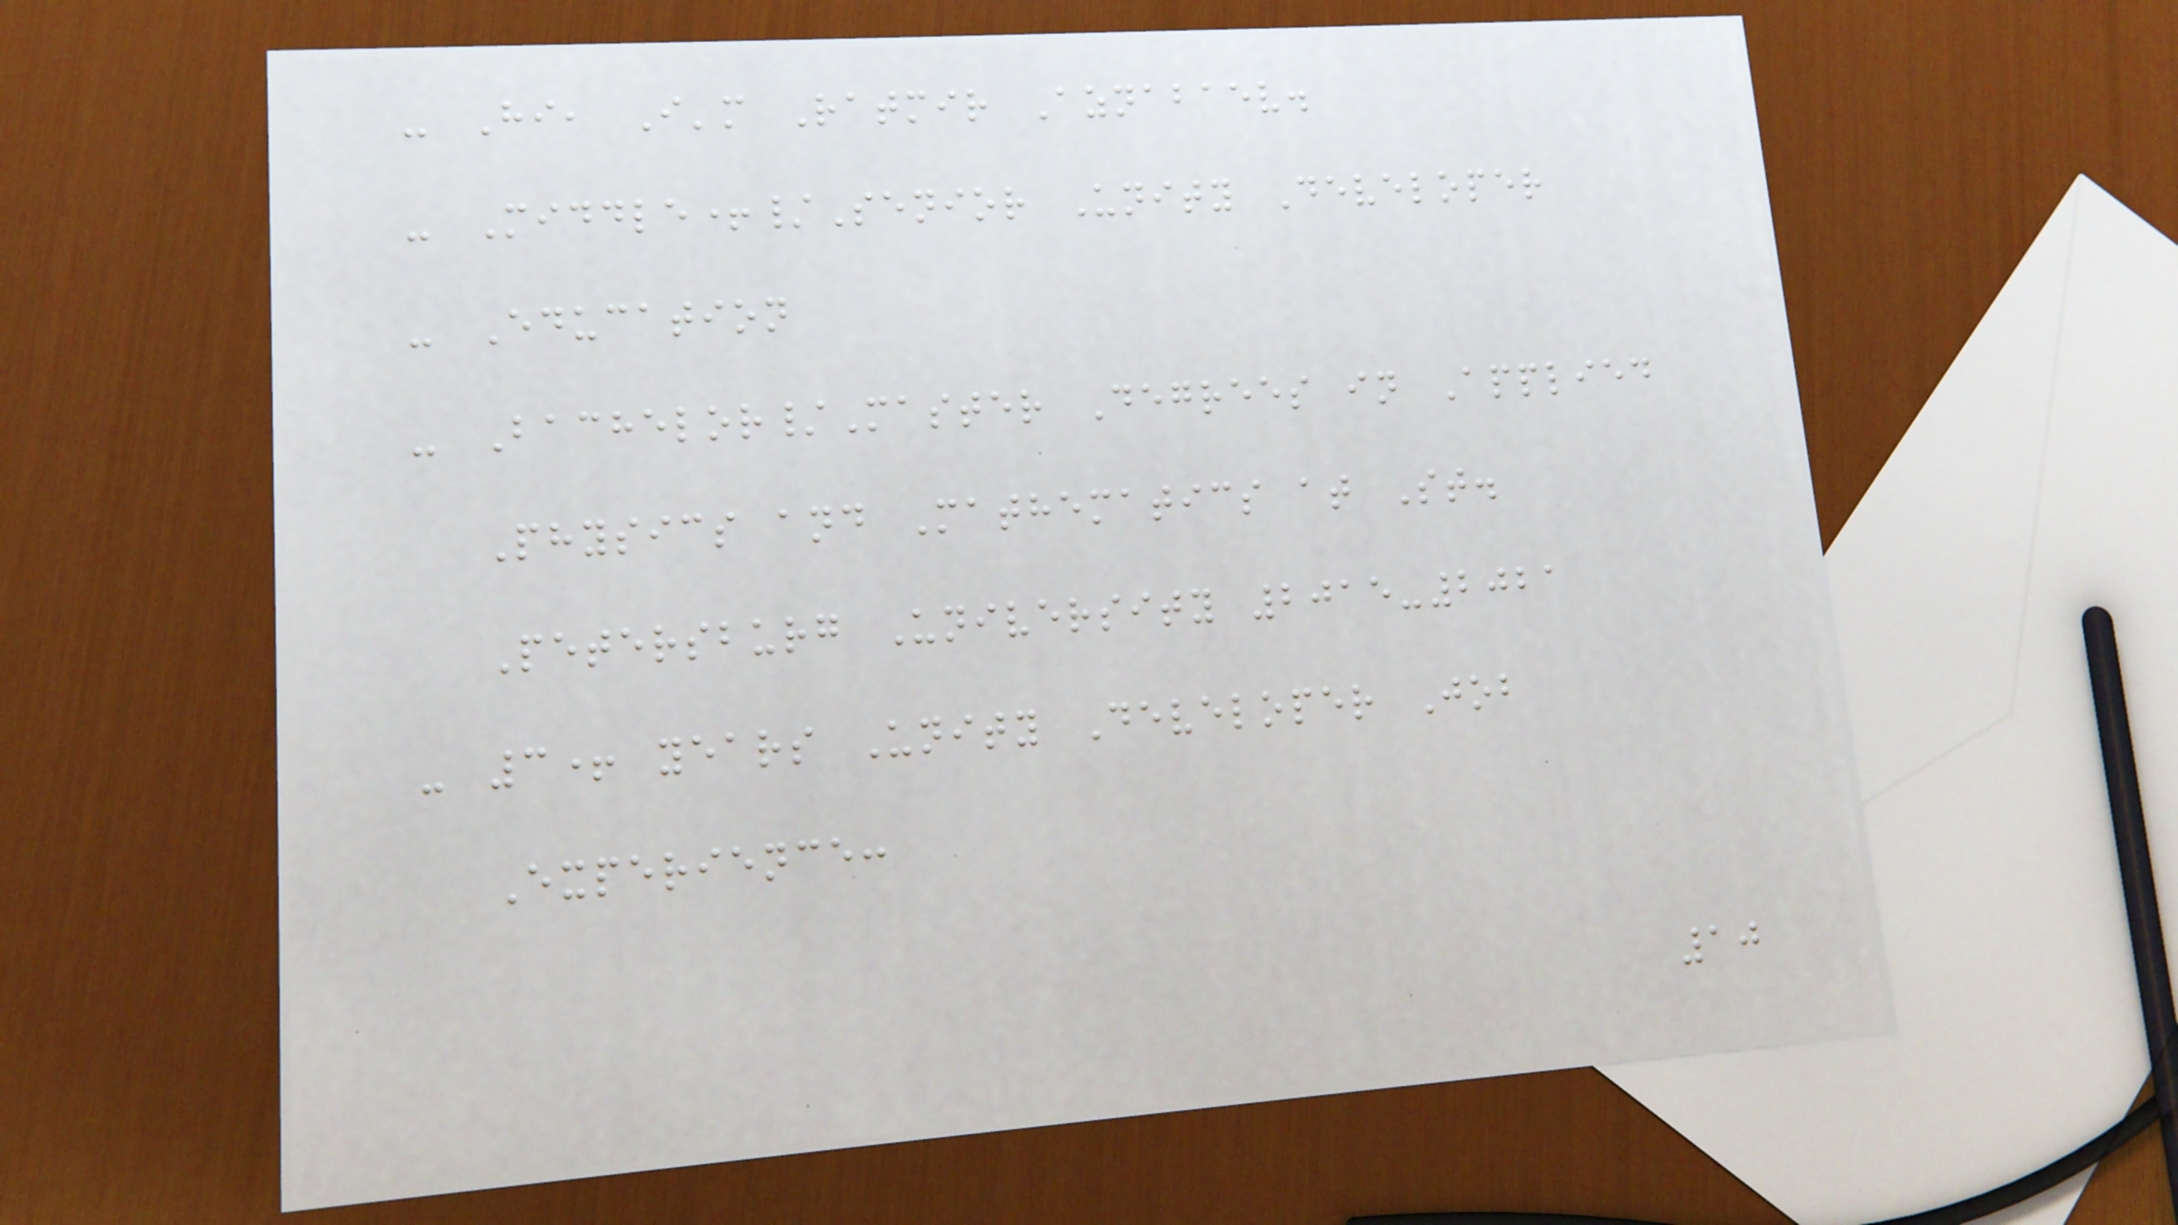- Hi, I'm Ratmir Aznabaev.
- Middle+/Senior Unity Developer
- Education
- Bachelor/Master Degrees in Applied
Physics and Mathematics at St.
Petersburg University 2015-2021
- 3+ years Unity Developer Job
Experience:
10
